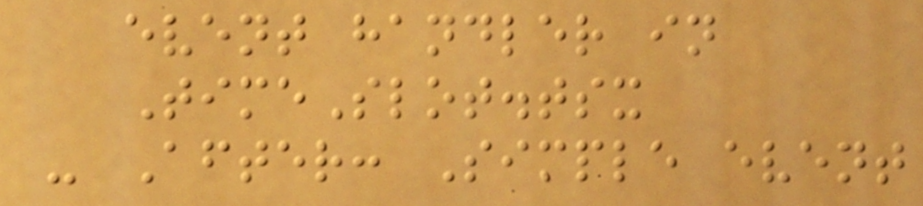event handler in
TimeSlot.tsx
- After: Simple event
